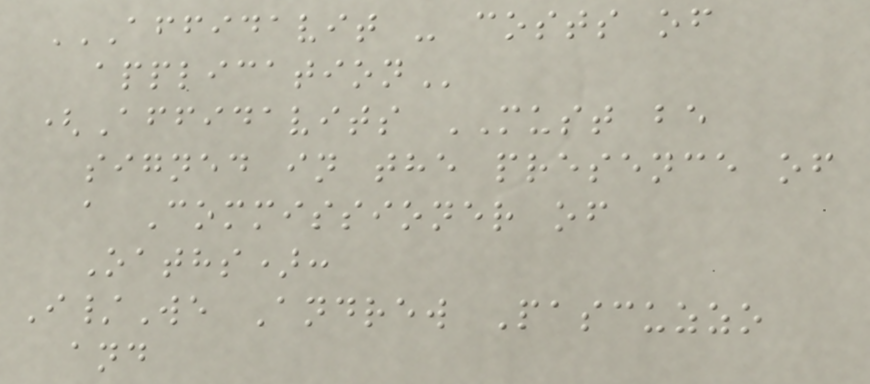AFFIDAVIT - COSTS OF
APPLICATION
(Affidavits MUST be
signed in the presence of
a Commissioner of
Oaths):
I/We Andrew Pascuzzo
and
